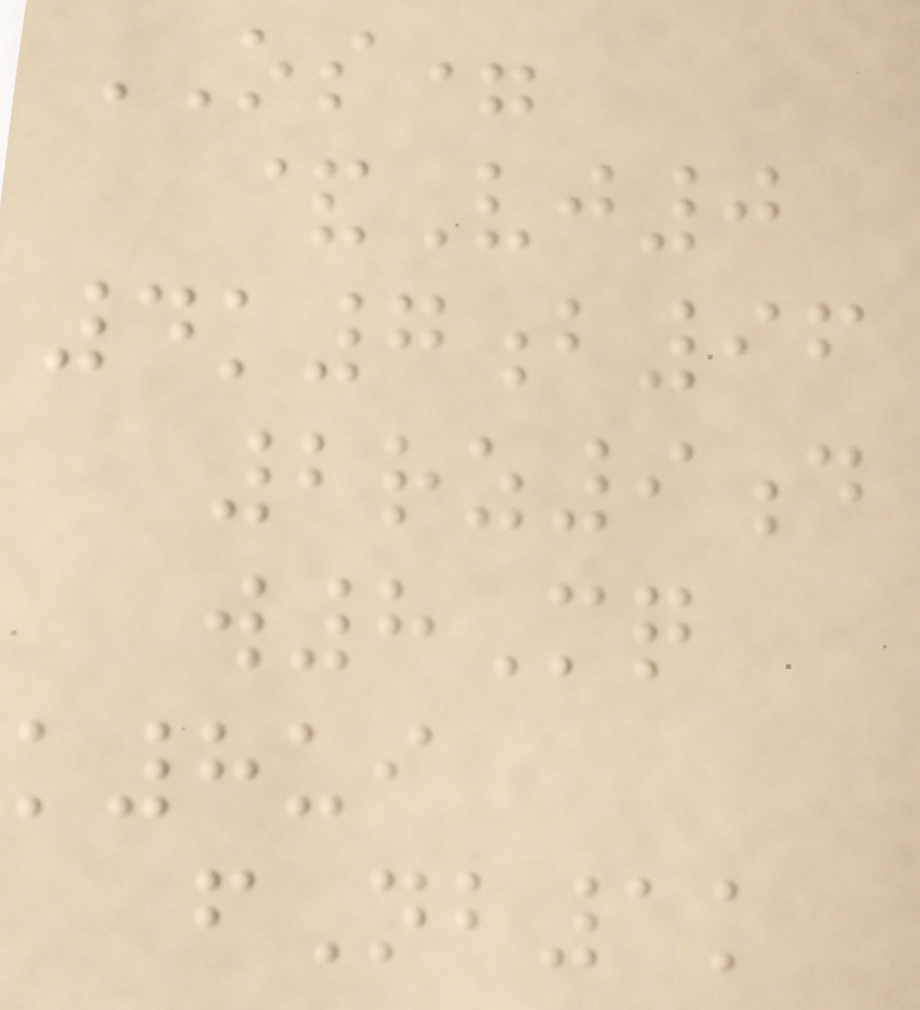OS=
&Vj0
4k7b96
2rz9d
w8Mq
k8ui
fNb1k
